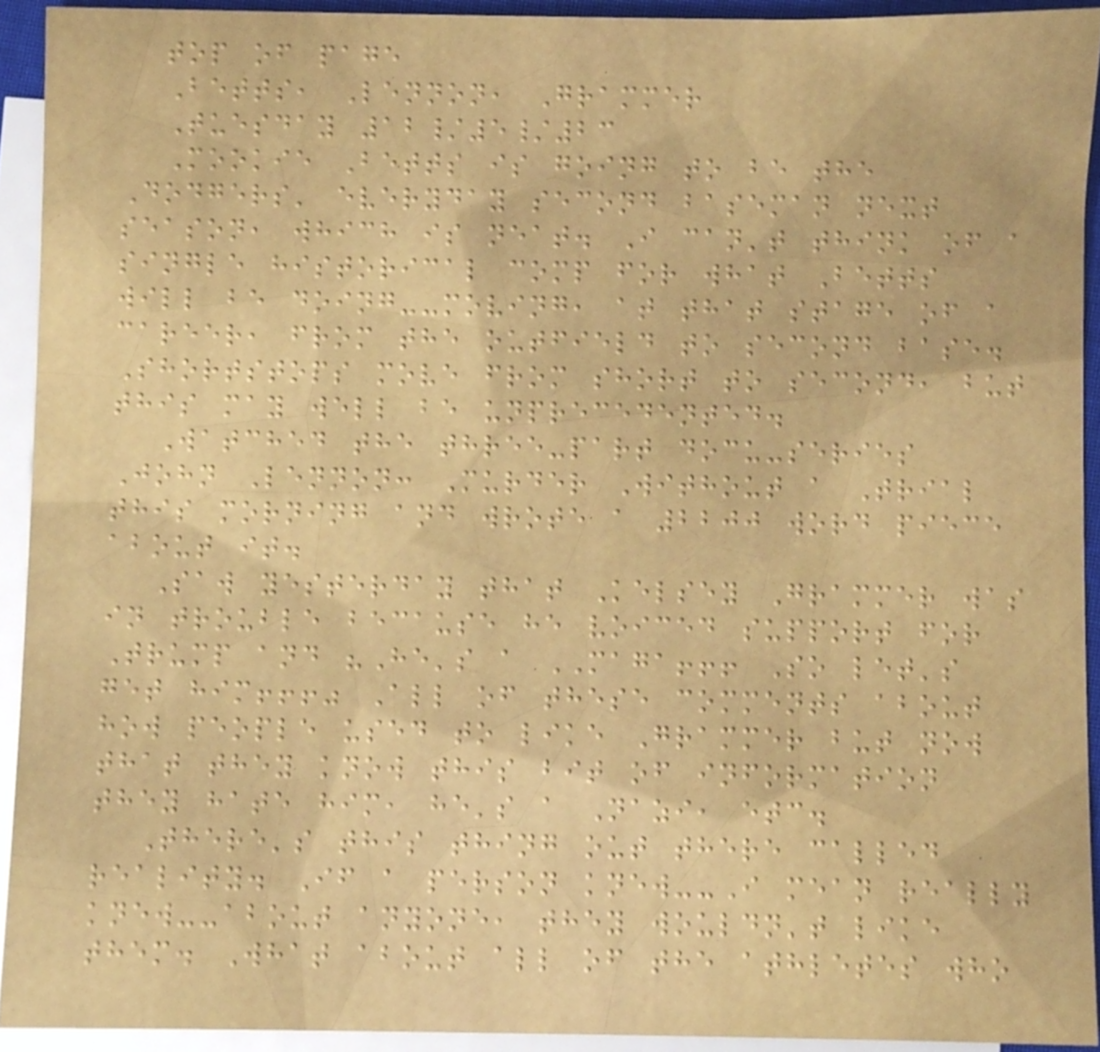top of page
Betts, Lennon, Grammer
Tuesday 12/5/23
Mookie Betts is going to be the
Dodgers' everyday second baseman next
season, which is neat. I can't think of a
single historical comp for what Betts
will be doing--moving, at that stage of a
career, from the outfield to second base.
Shortstops move from short to second, but
this may well be unprecedented.
Watched the three-part docu-series
John Lennon: Murder Without a Trial
this morning and wrote a 2200 word piece
about it.
Saw yesterday that Kelsey Grammer was
in trouble because he voiced support for
Trump and "He's a MAGA!!! So let's
get him!!!" All of these comments about
how people used to like Grammer but now
that they know this bit of information
they hate him, he's a Nazi, etc.
There's this thing out there called
reality. If a person knew--I mean really
knew--about anyone, they wouldn't like
them. What about all of the athletes who
